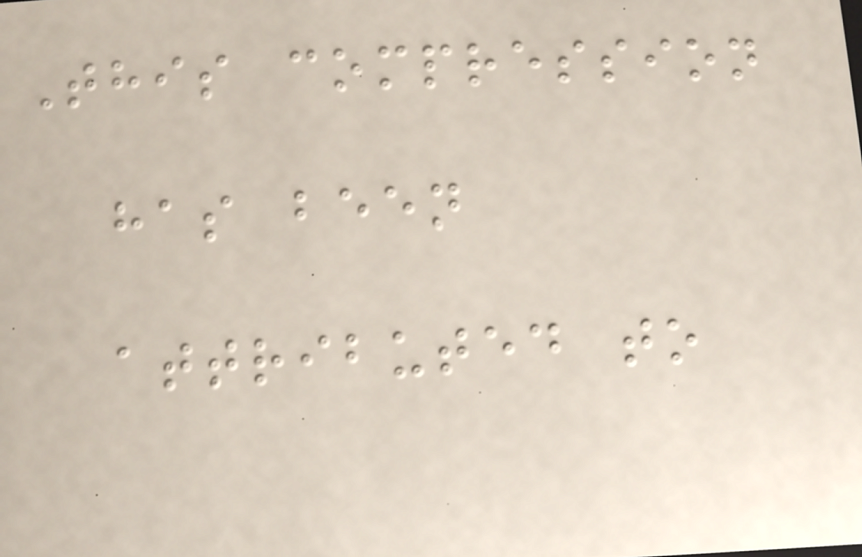This compression
has been
attributed to
